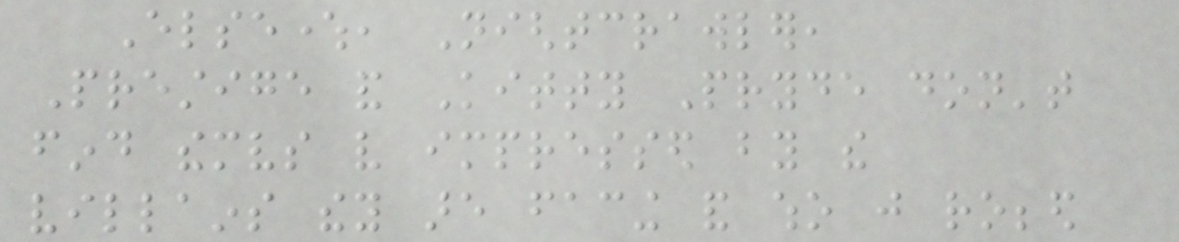Elsewhere, Nightcrawler,
Prestige and Kitty Pryde don't
find themselves very impressed by the
villains they are facing and who just robbed
